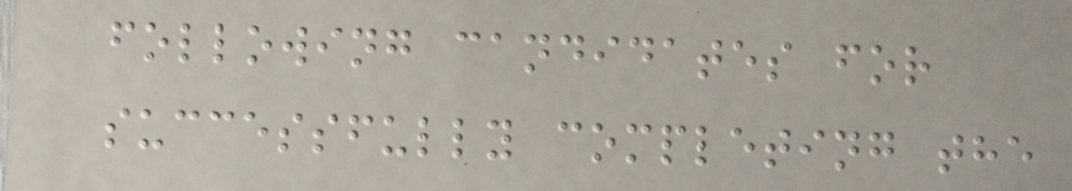following candidates for
successfully completing the
